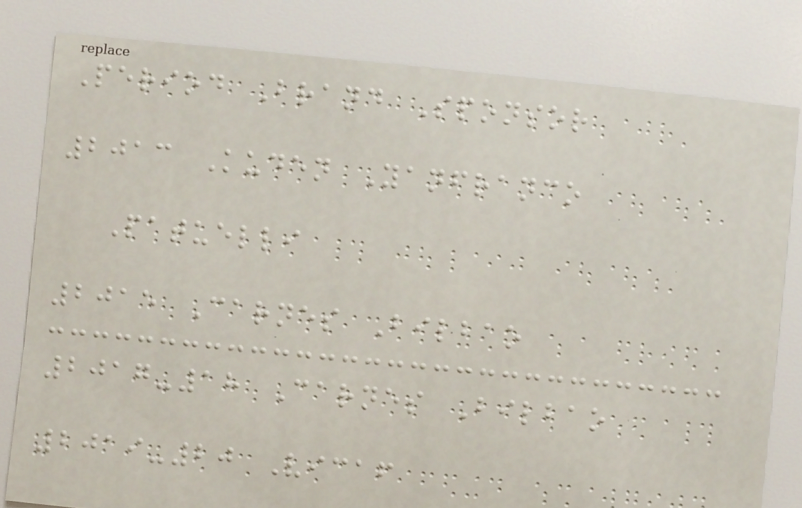Period Brand Sponsor
2013 Kuden Yanfranco
Patuelli
2015 Carnes Bilbao
2017-18 Carnes Bilbao
2019-20 Vicaf
